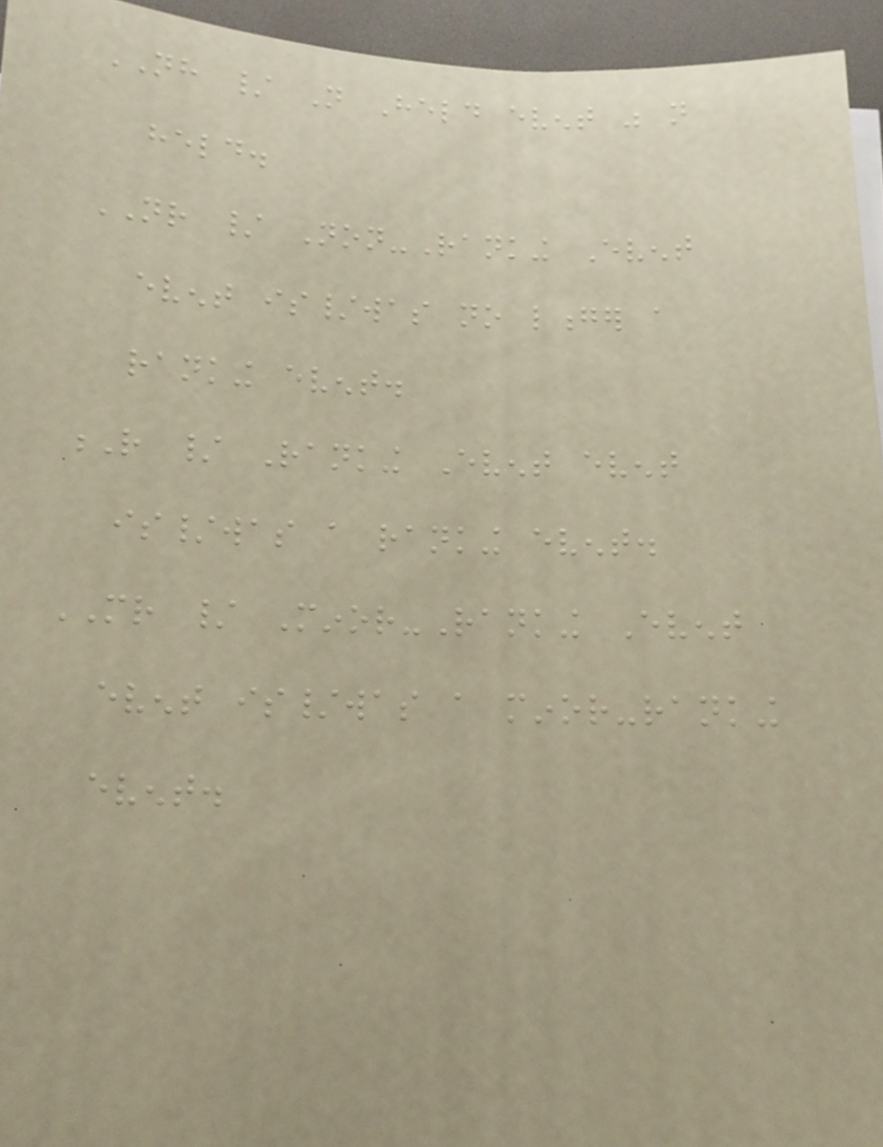NH / Not Held event was not
held.
NR / Non-Ranking Event
event is/was no longer a
ranking event.
R / Ranking Event event
is/was a ranking event.
MR / Minor-Ranking Event
event is/was a minor-ranking
event.
